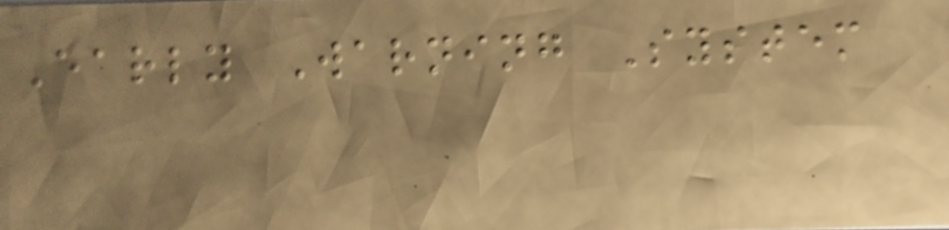Early Warning System
